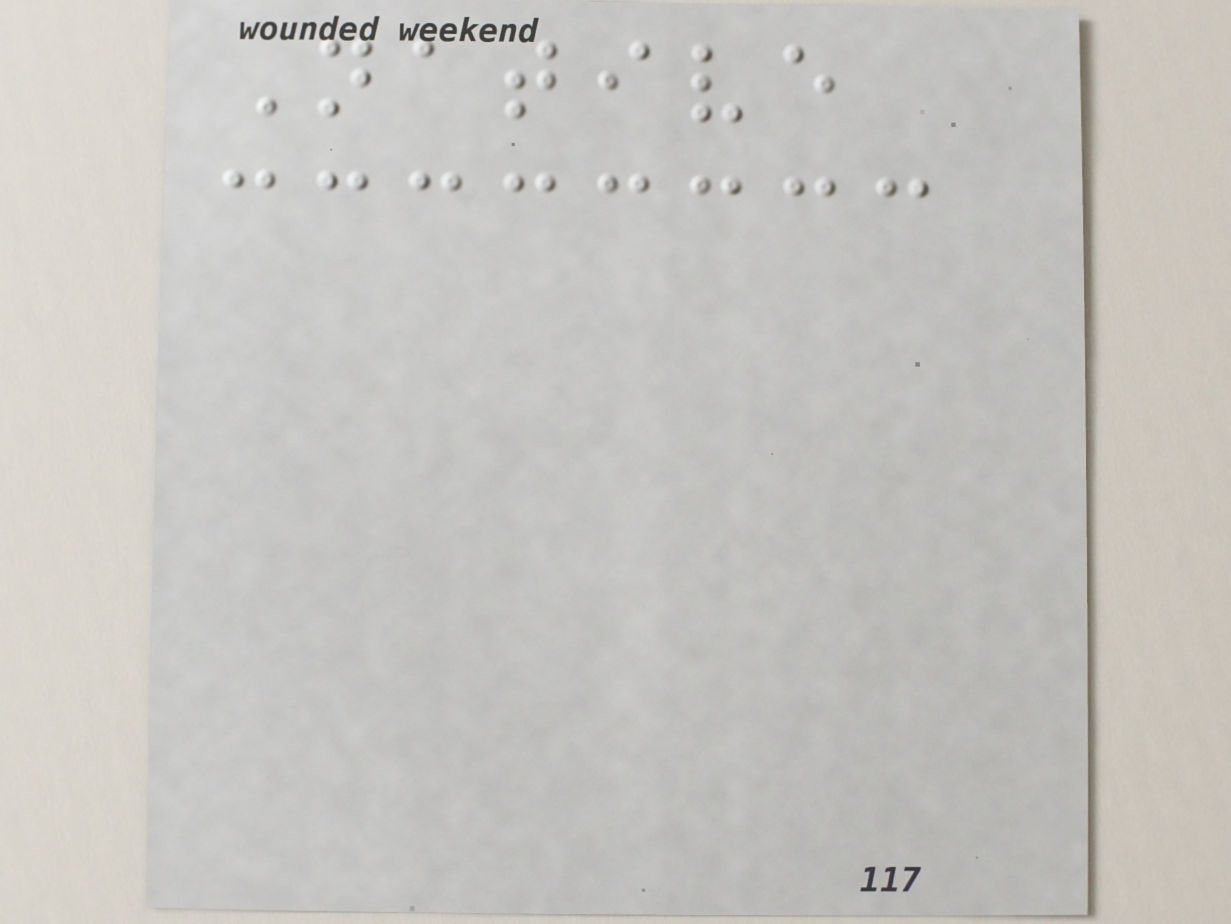Native
